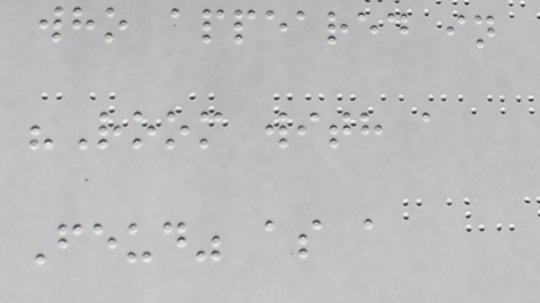who appeared in
"Room with a
Feud" as a
